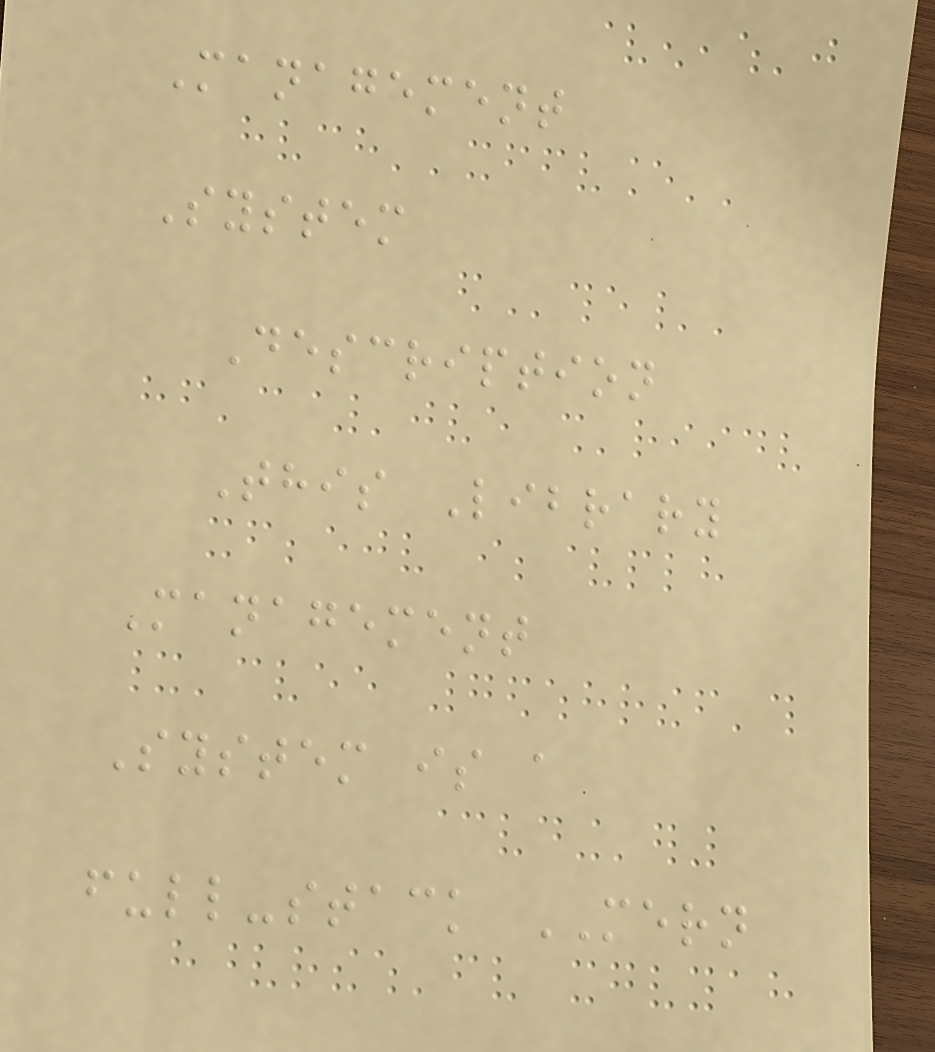Management
System
Description
This Library
Management
System is a
full-stack MERN
